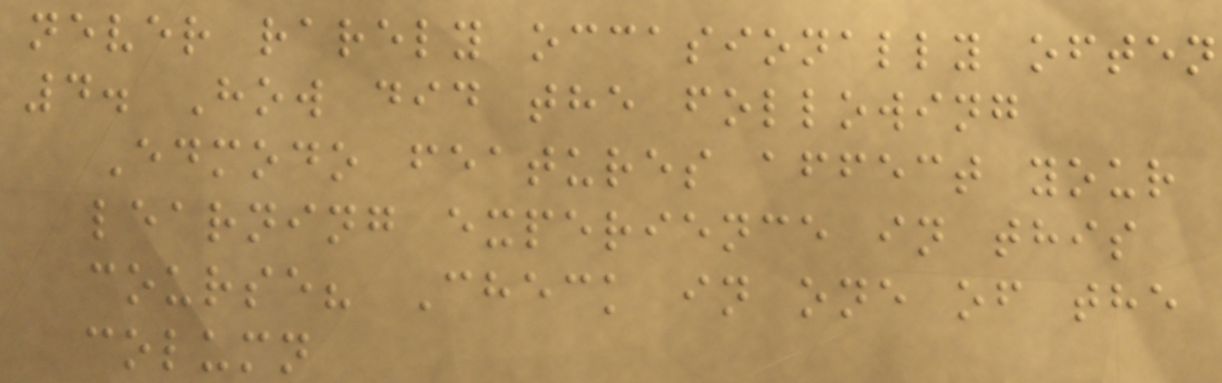never rarely occasionally often
4. How did the following
Edmodo features affect your
learning experience in this
course? Check in one of the
column
